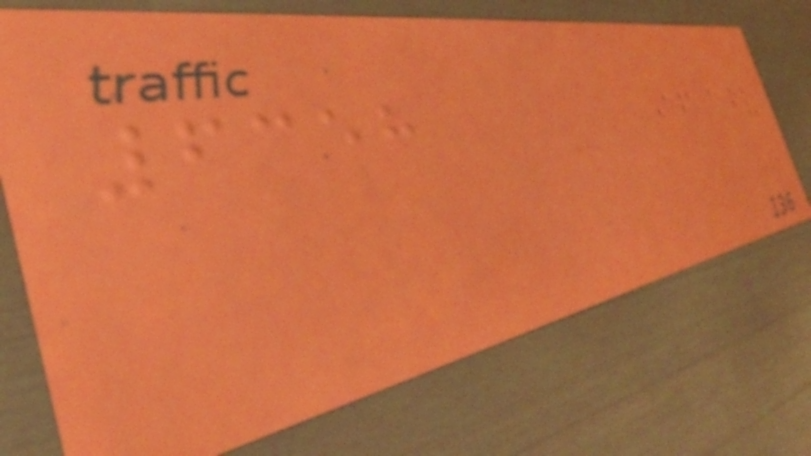6358
